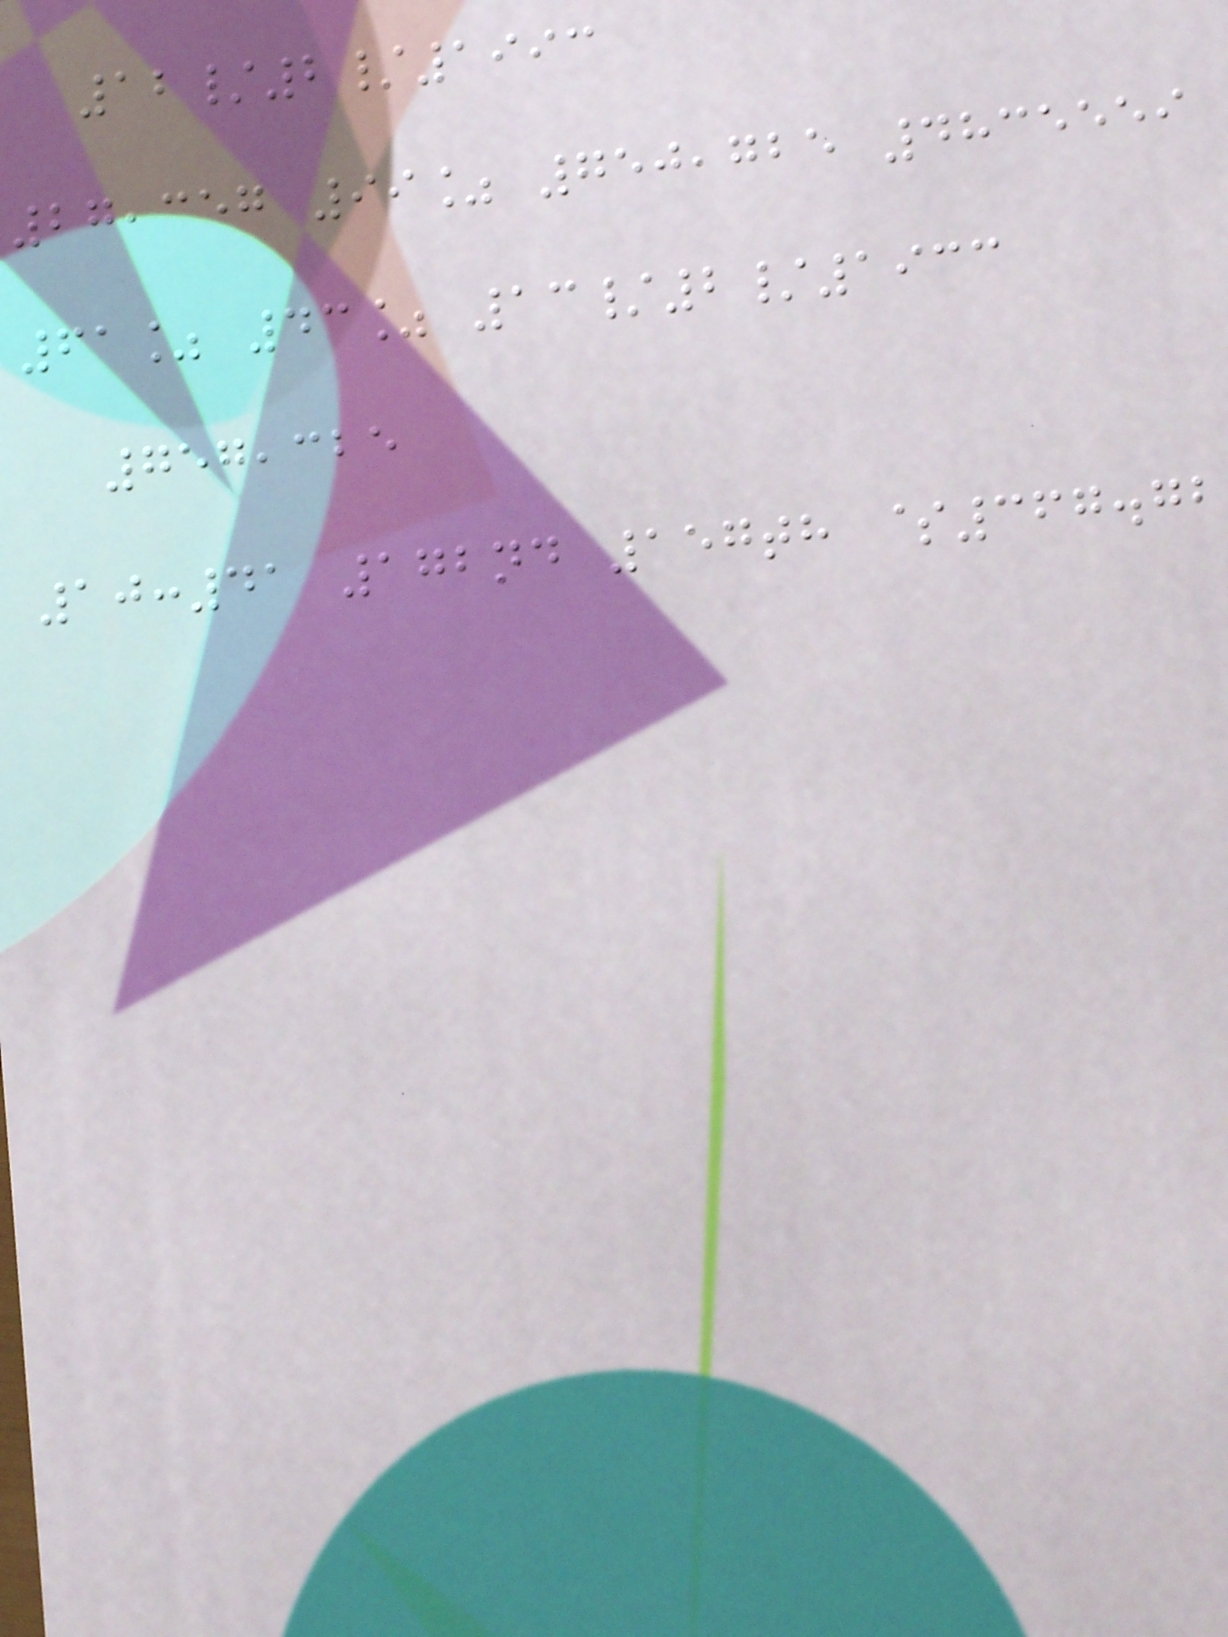12/2/1993
27,357 99% 750,725 4835559
61% 43% 13/2/1933
757,325
10:41 172nd 157th $367.72
